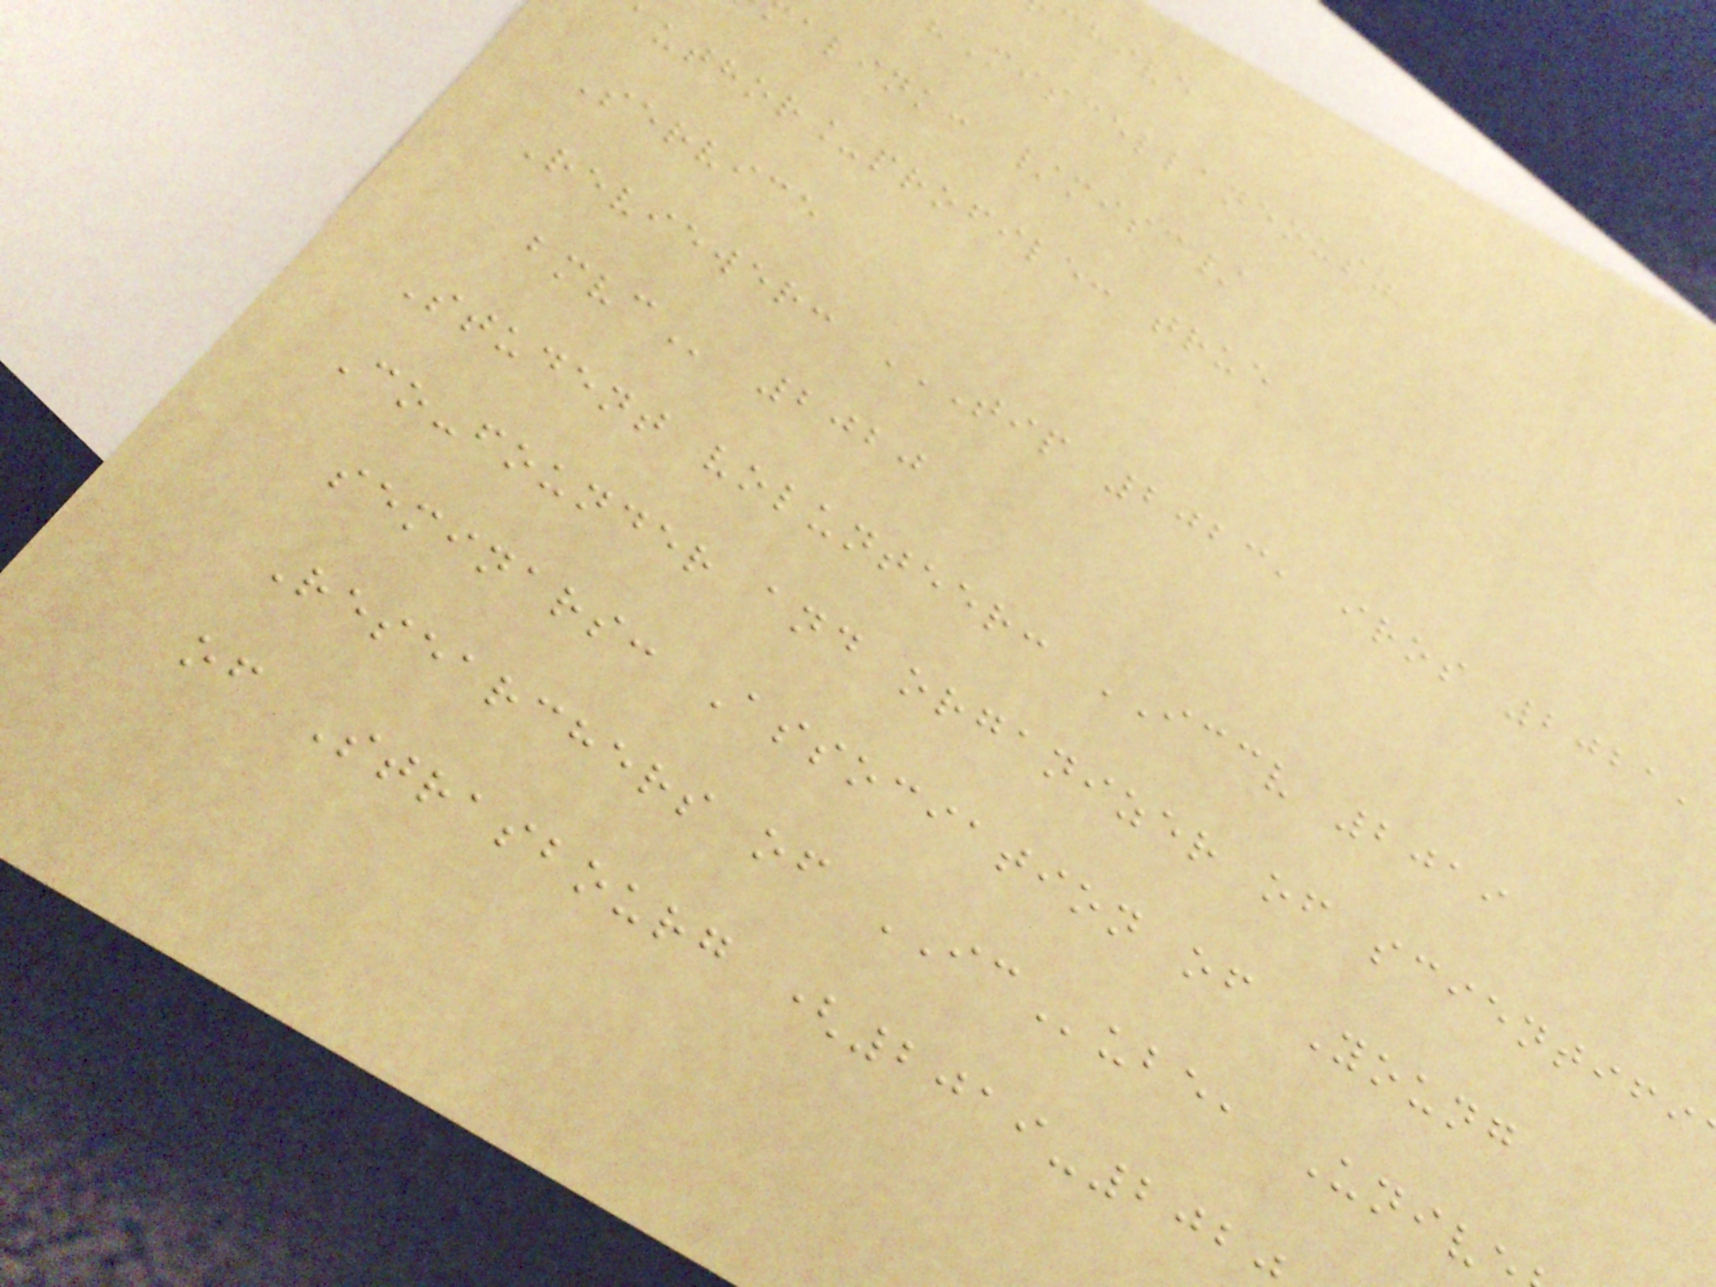chive
"Miscellaneous"
alink: /misc/
author_profile: true
Service
Reviewer: TIP 2023, IROS 2021,
2020
Student volunteer: ICCV 2019
Co-founder and organizer of scientifi
seminars: Association of Young
Researchers of ICube, Univ
of Strasbourg (2019-202
